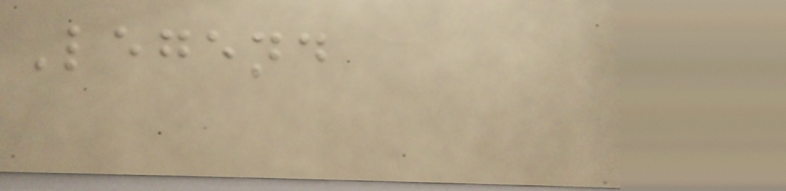Legend
